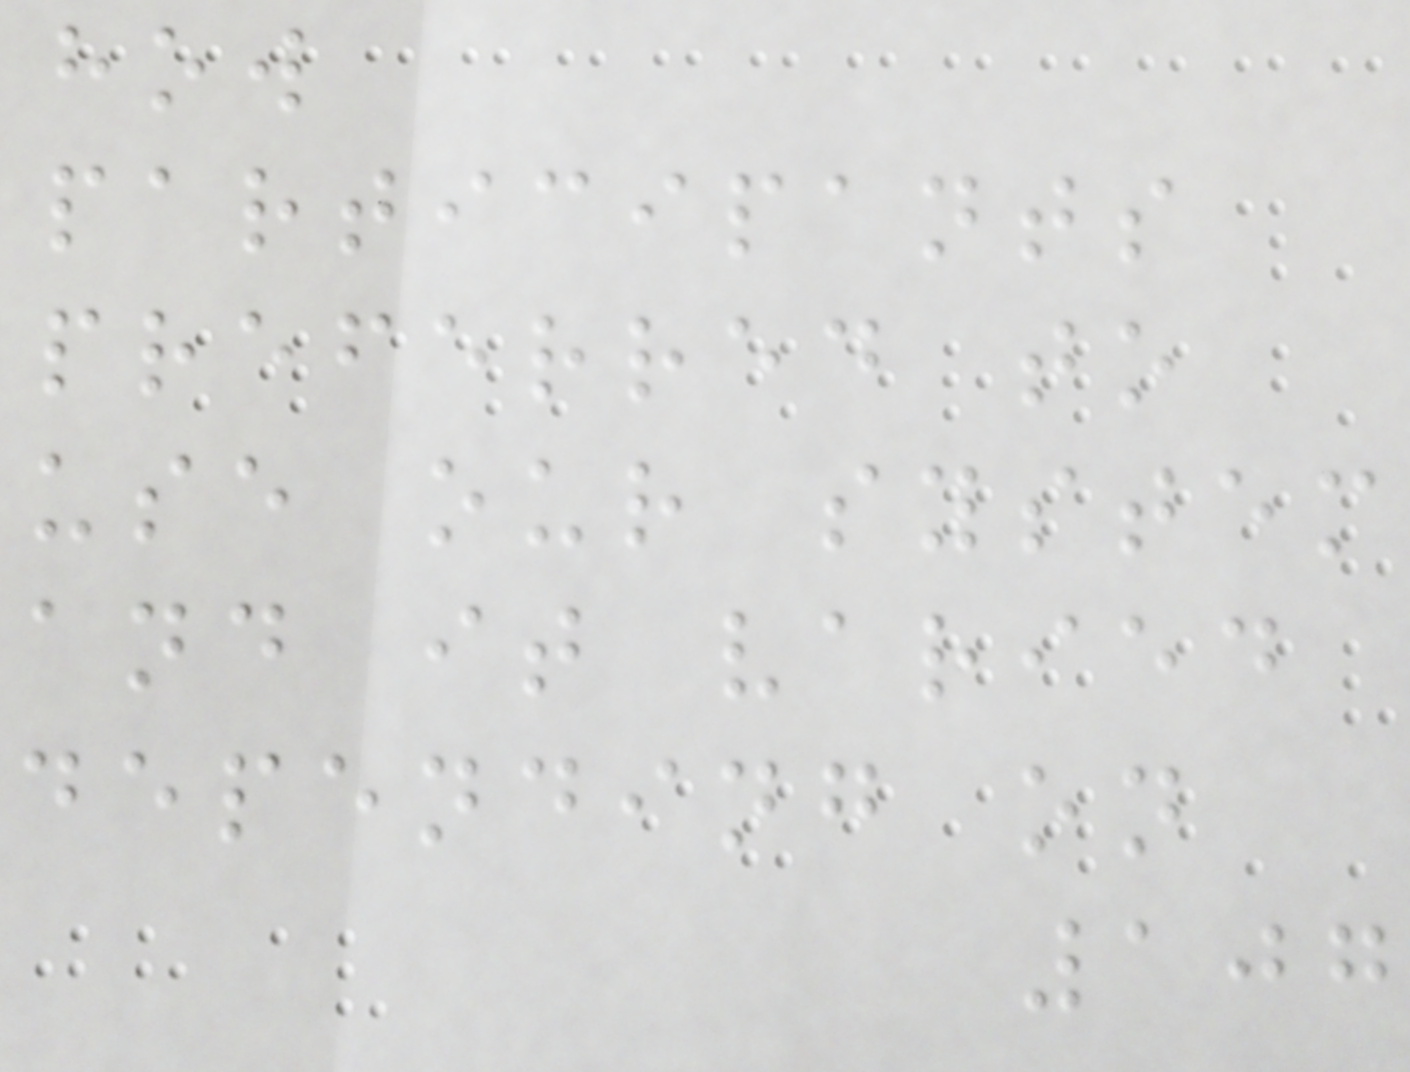how
participants
preferred to
use our system
and it varied
depending on
107
